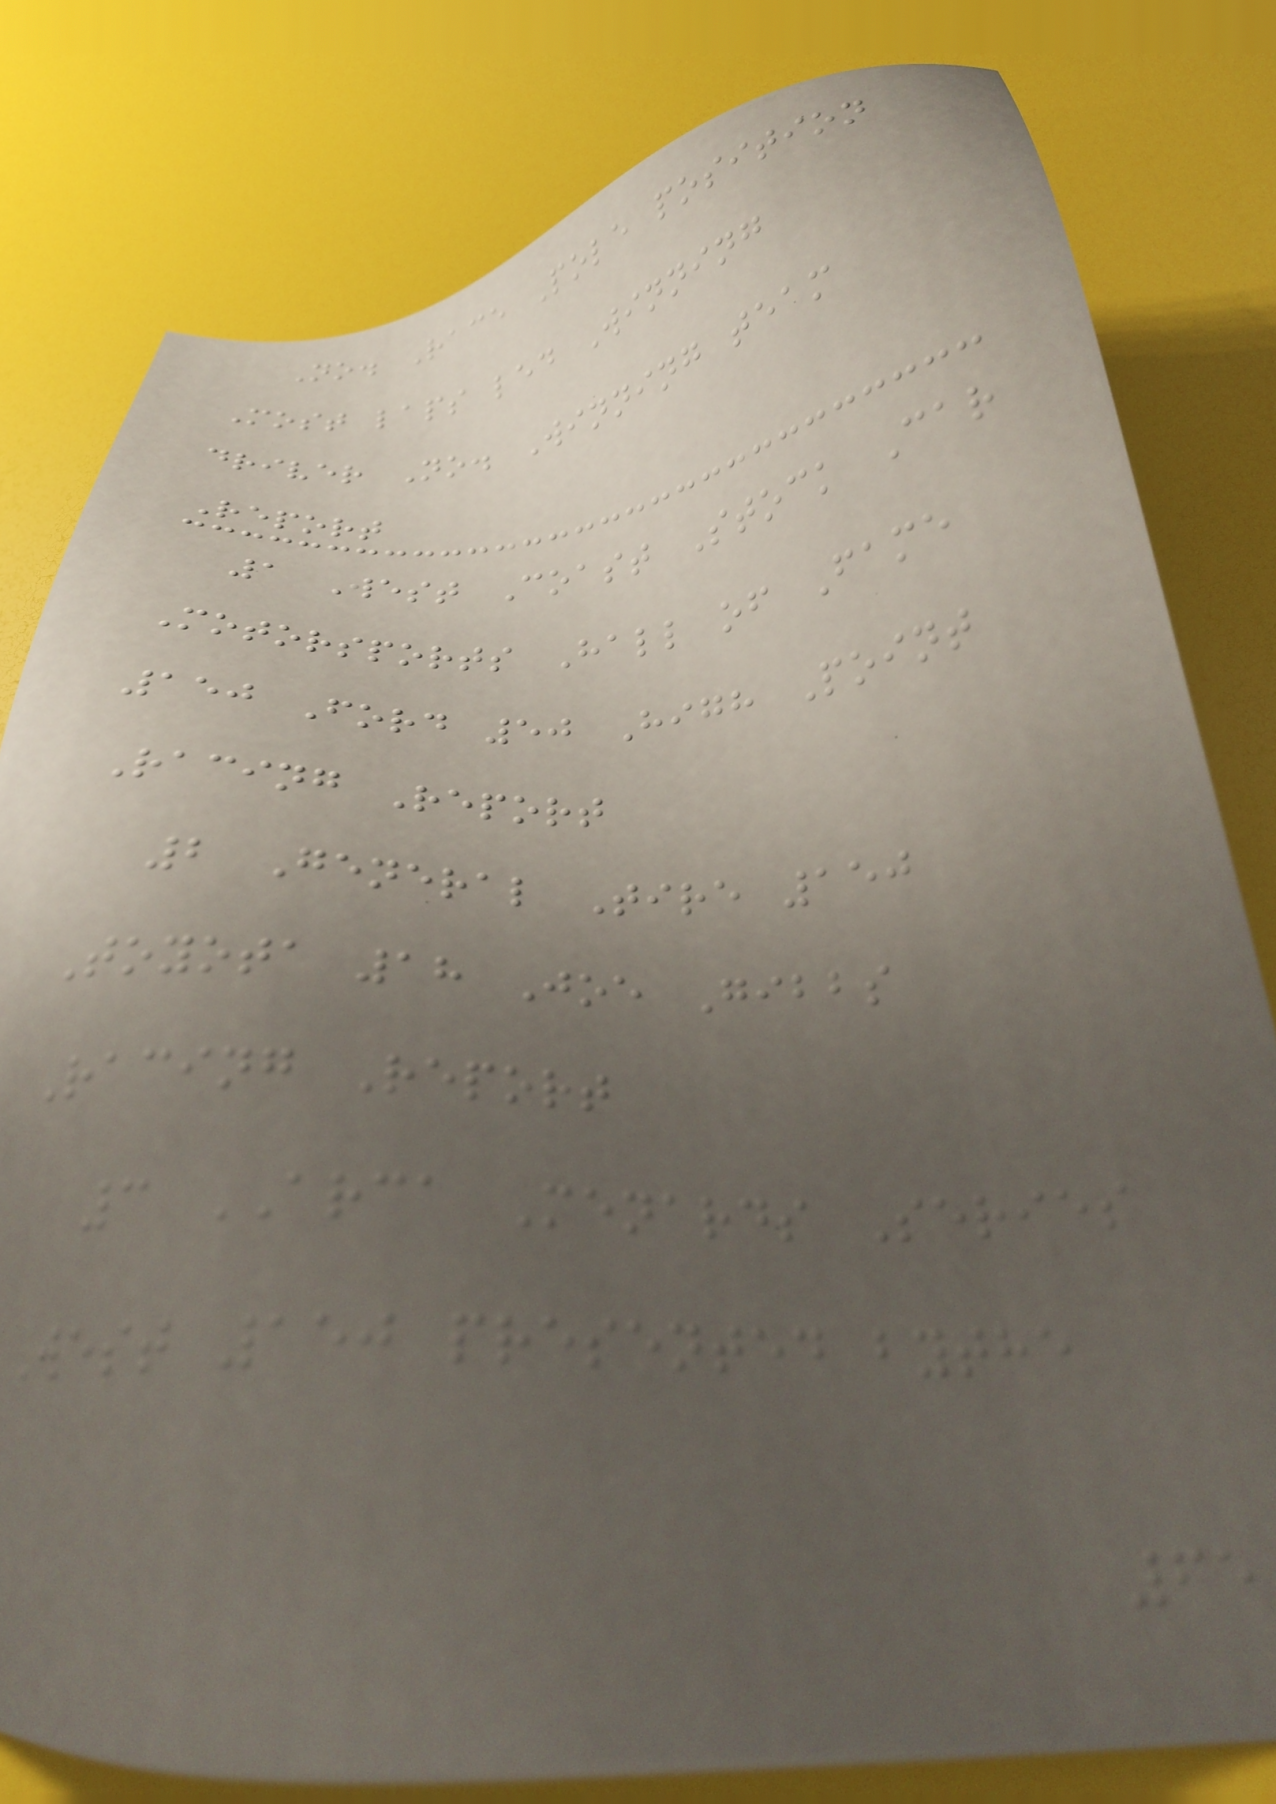No. Race Pole position
Most laps led Winning
driver No. Winning team
Report
1 West Coast Stock Car
Motorsports Hall of Fame
150 Ford 50 High Point
Racing Report
2 General Tire 150
Toyota 18 Joe Gibbs
Racing Report
3 ARCA Menards Series
West 150 presented bythe
65
